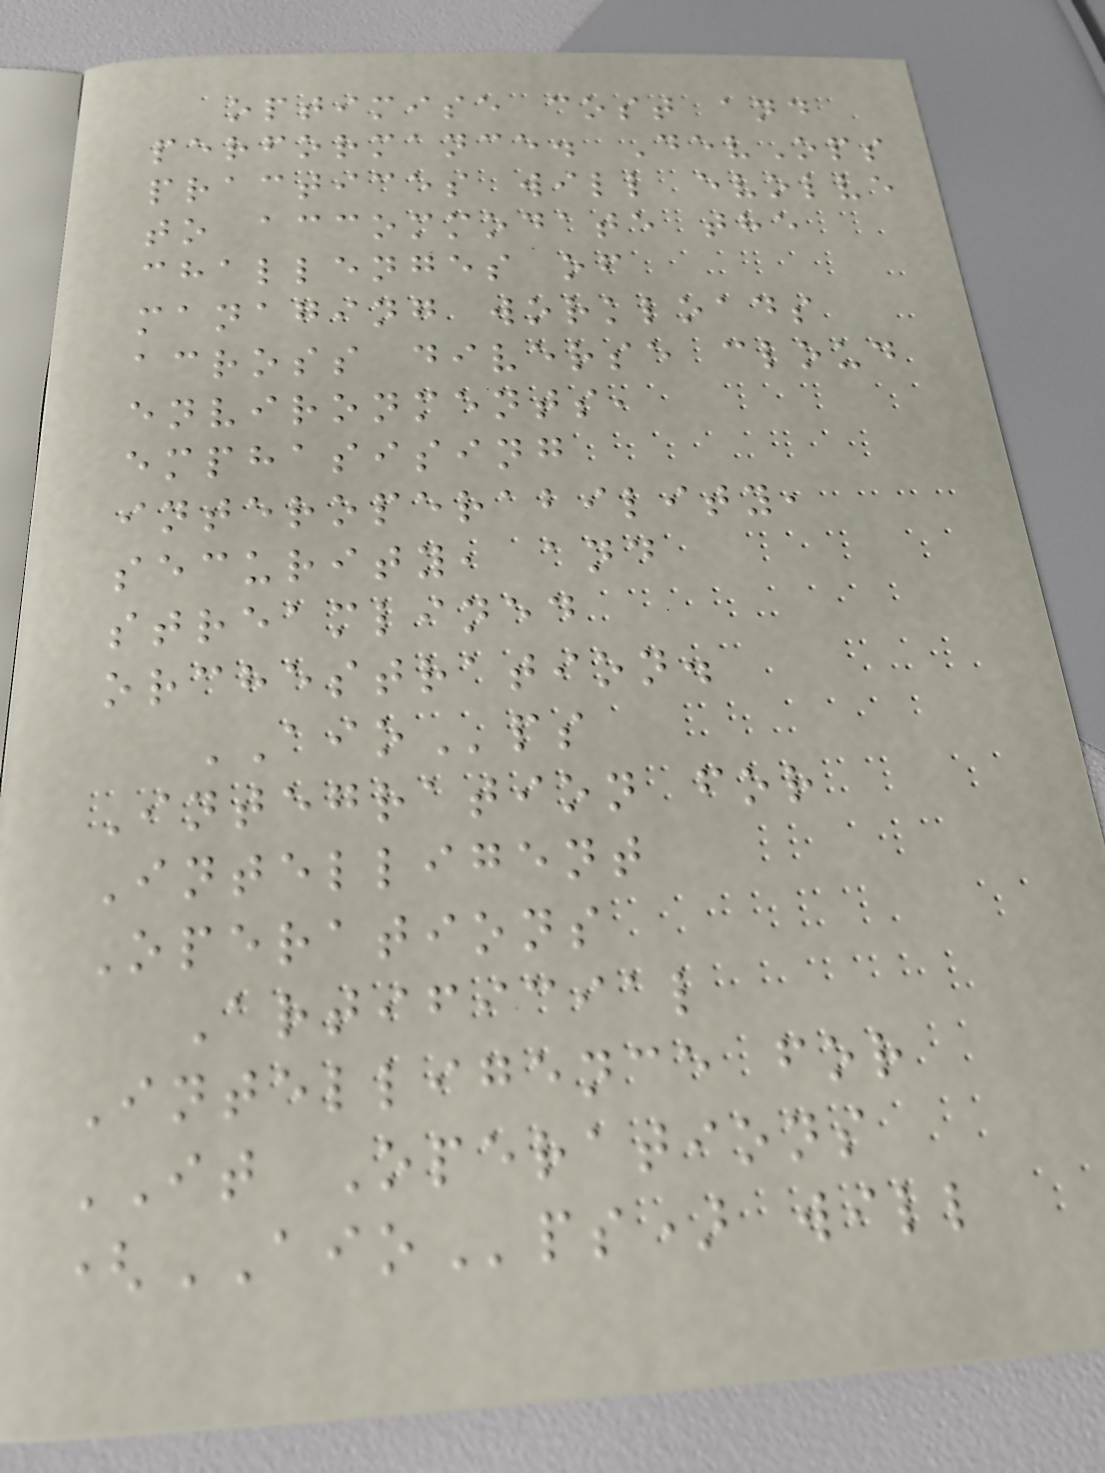optimise cost and
performance. DevOps
practices will evolve
to accommodate the
challenges of
managing workloads
across diverse cloud
environments,
emphasising
interoperability,
security, and
streamlined
orchestration.
AIOps
Integration for
Intelligent
Operations
Artificial
Intelligence for
IT Operations
(AIOps) will
